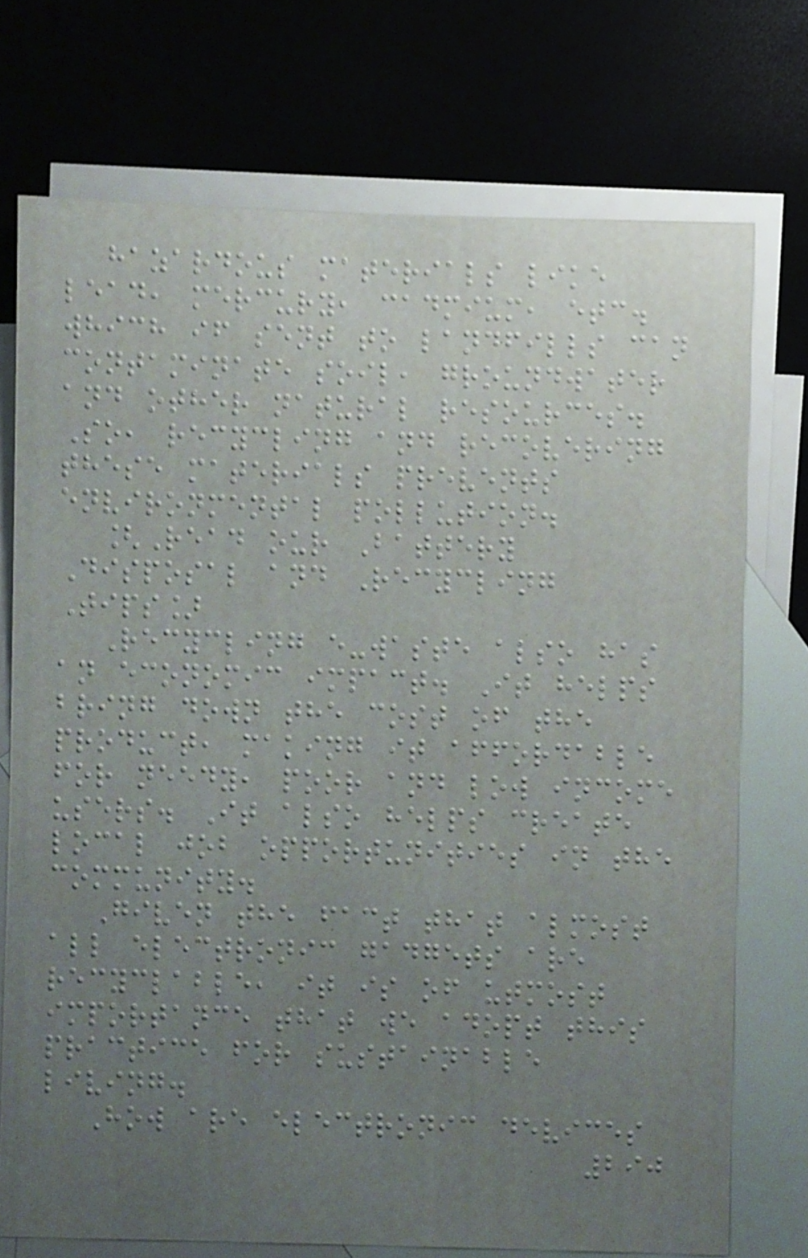hazardous materials like
lead, mercury, cadmium, etc.
which if sent to landfills can
contaminate soil, groundwater
and other natural resources.
So, recycling and recovering
these materials prevents
environmental pollution.
[Read our Battery
Disposal and Recycling
Tips]
Recycling e-waste also has
an economic impact. It helps
bring down the cost of the
product, making it affordable
for needy, poor and low income
users. It also helps create
local job opportunities in the
community.
Given the fact that almost
all electronic gadgets are
recyclable, it is of utmost
importance that we adopt this
practice for sustainable
living.
How are electronic devices
290
